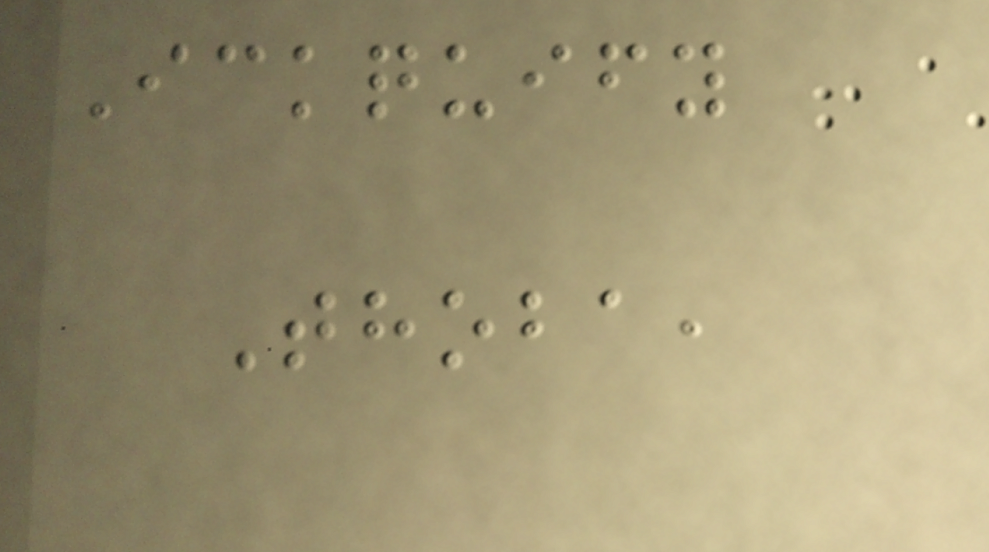Ickquify
Thoba,
